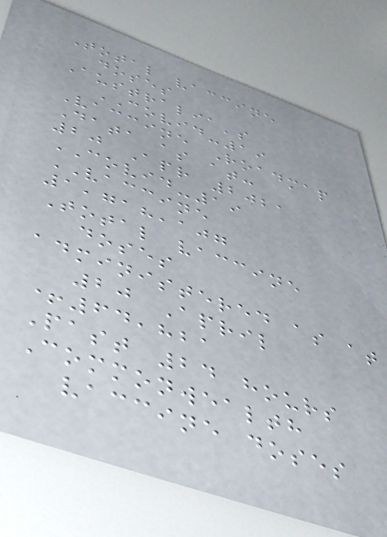Total vaccine
doses
Australia's
COVID-19
Vaccine Roadmap
Data as at:
20 Apr 2021
COVID-19
VACCINE
1,718,107
Total vaccine
doses
administered as at
20 April
+64,821
Past 24 hours
Commonwealth
vaccine doses
